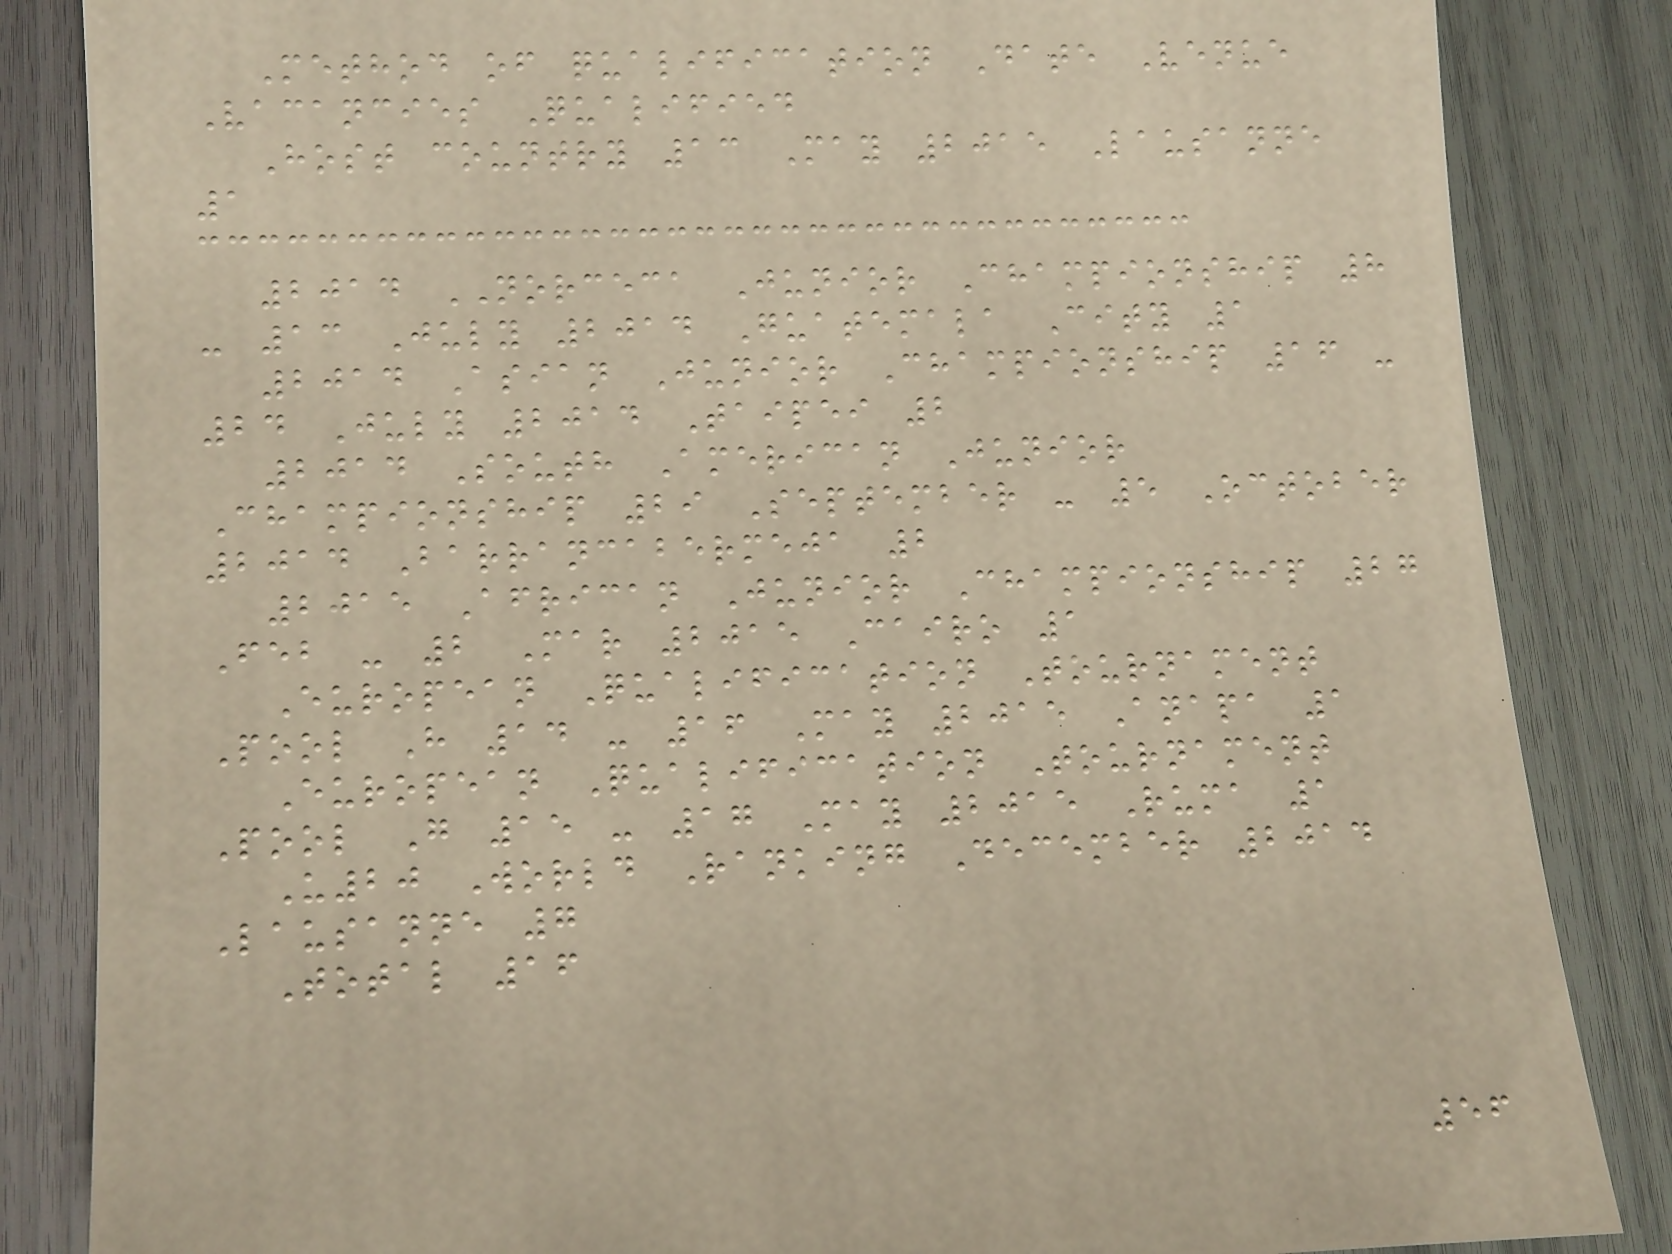Method of qualification Date Venue
Vacancies Qualified
Host country 13 May 2015 Lausanne
1
2014 NORCECA Junior Championship 8
- 13 July 2014 Guatemala City 1
2014 Asian Junior Championship 16 -
24 July 2014 Taipei 2
2014 South American Junior
Championship 29 September - 5 October
2014 Barrancabermeja 2
2015 African Junior Championship 27
Feb - 2 Mar 2015 Cairo 1
European Qualification Tournament
Pool H 14 - 16 May 2015 Anapa 1
European Qualification Tournament
Pool G 15 - 17 May 2015 Ruma 1
U20 World Ranking December 2014
Lausanne 7
Total 16
56
